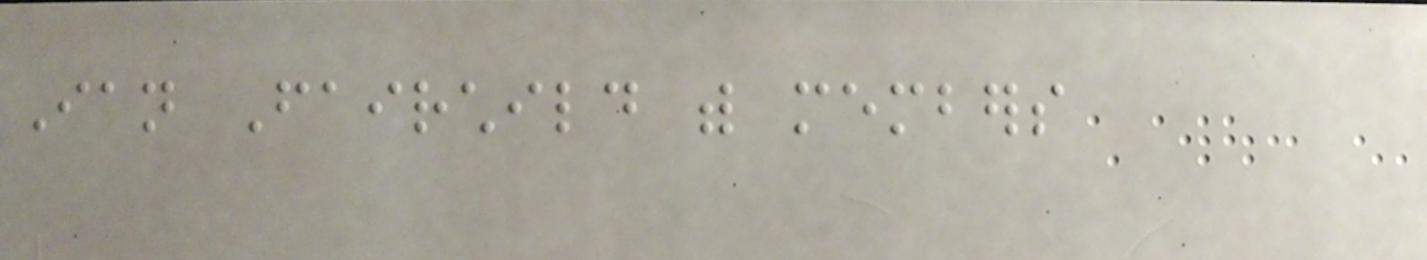Ian Fairchild with members
